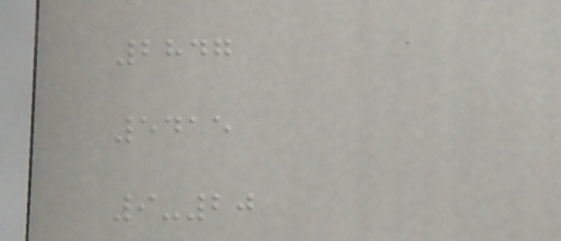2847
5415
9-20
